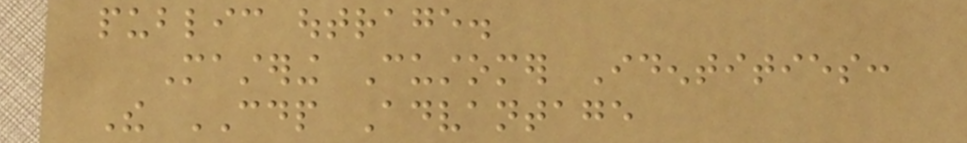public outrage.
Mastering Customer Identities:
The CDP Advantage
